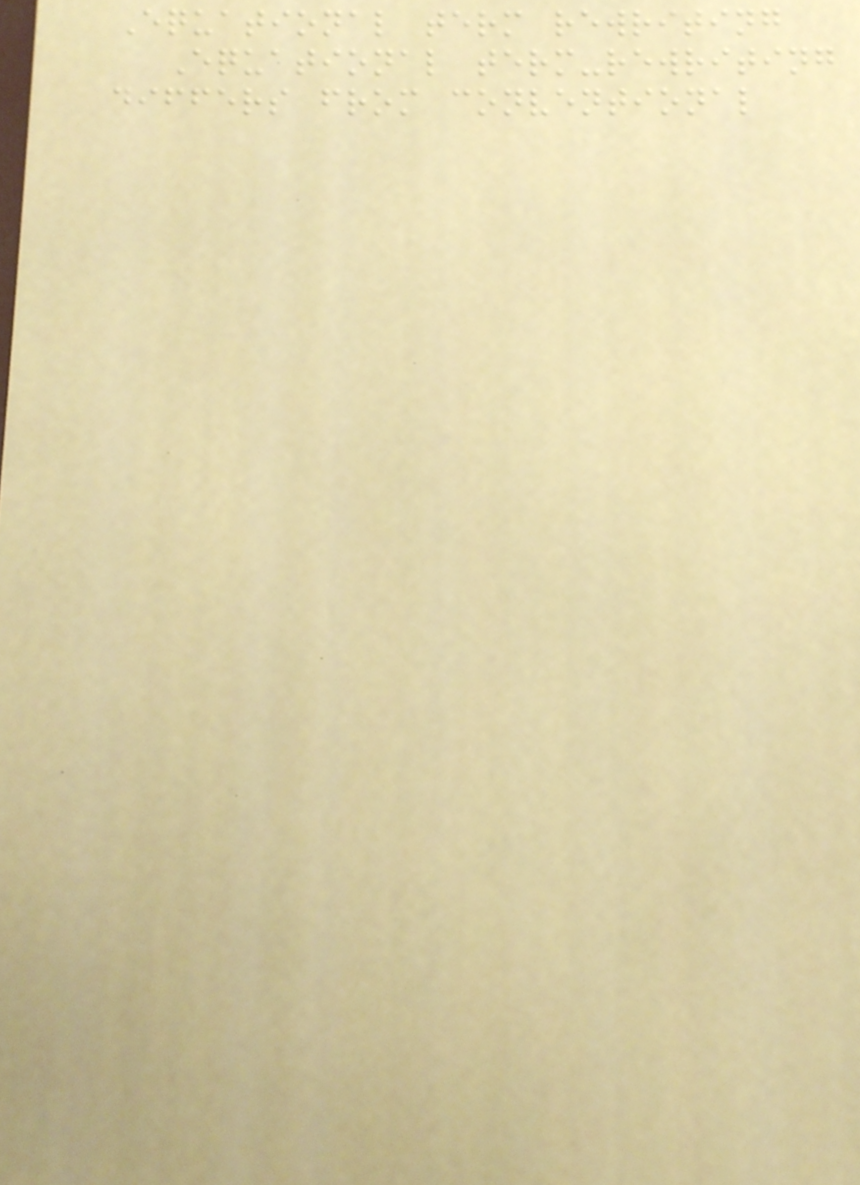Equational term rewriting
Equational term-rewriting
differs from conventional
